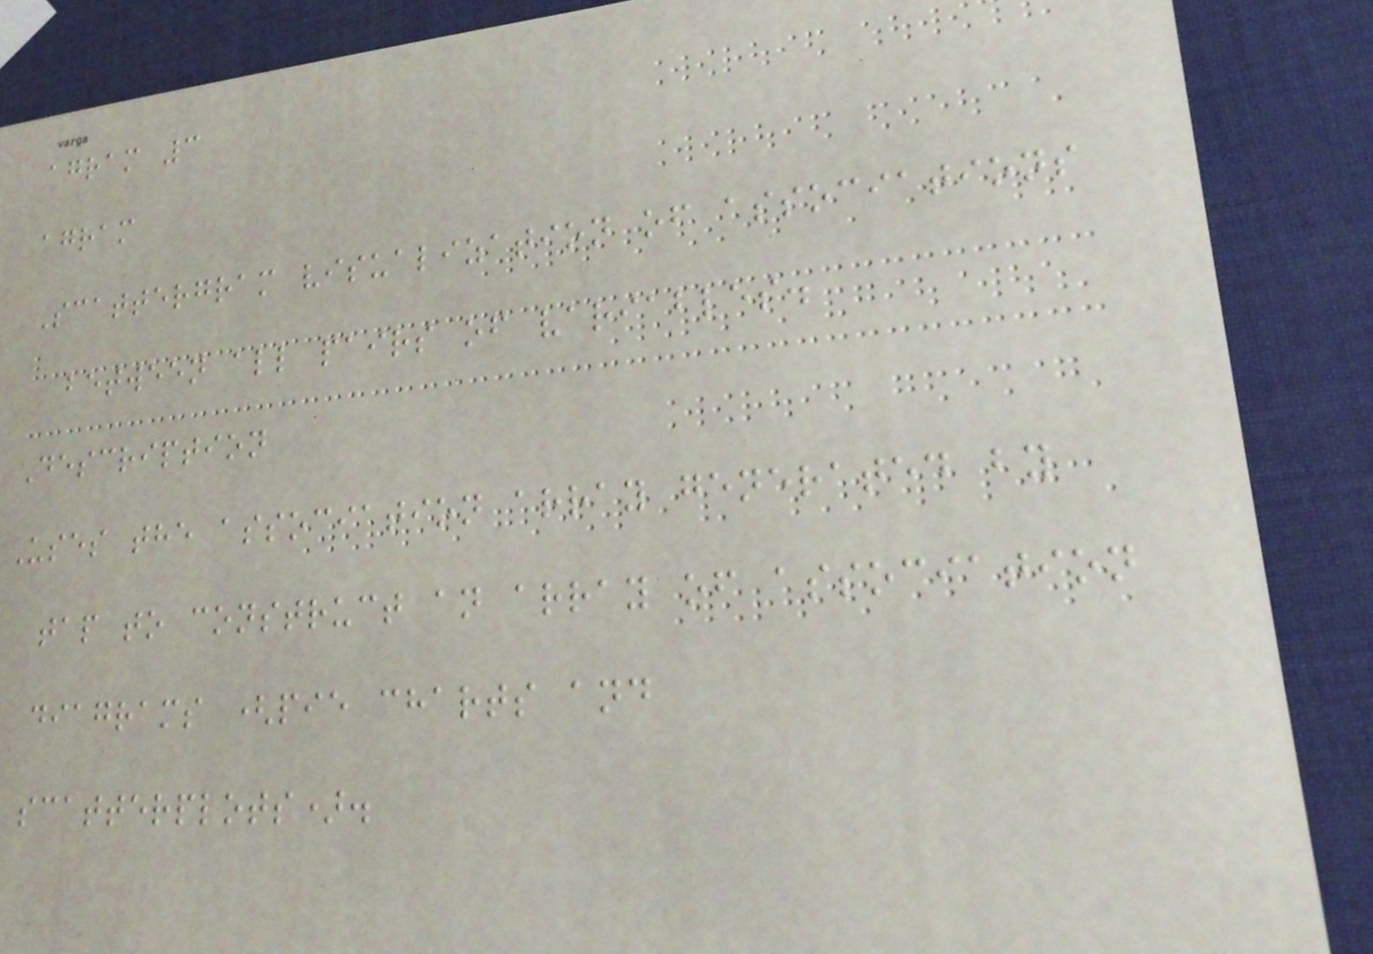agram 3
agram
Scattergram visualization of associations
between all pairs of variables.
Description
Uses the association array generated by
tap to construct an array of association
diagrams (pie charts and
scatterplots).
